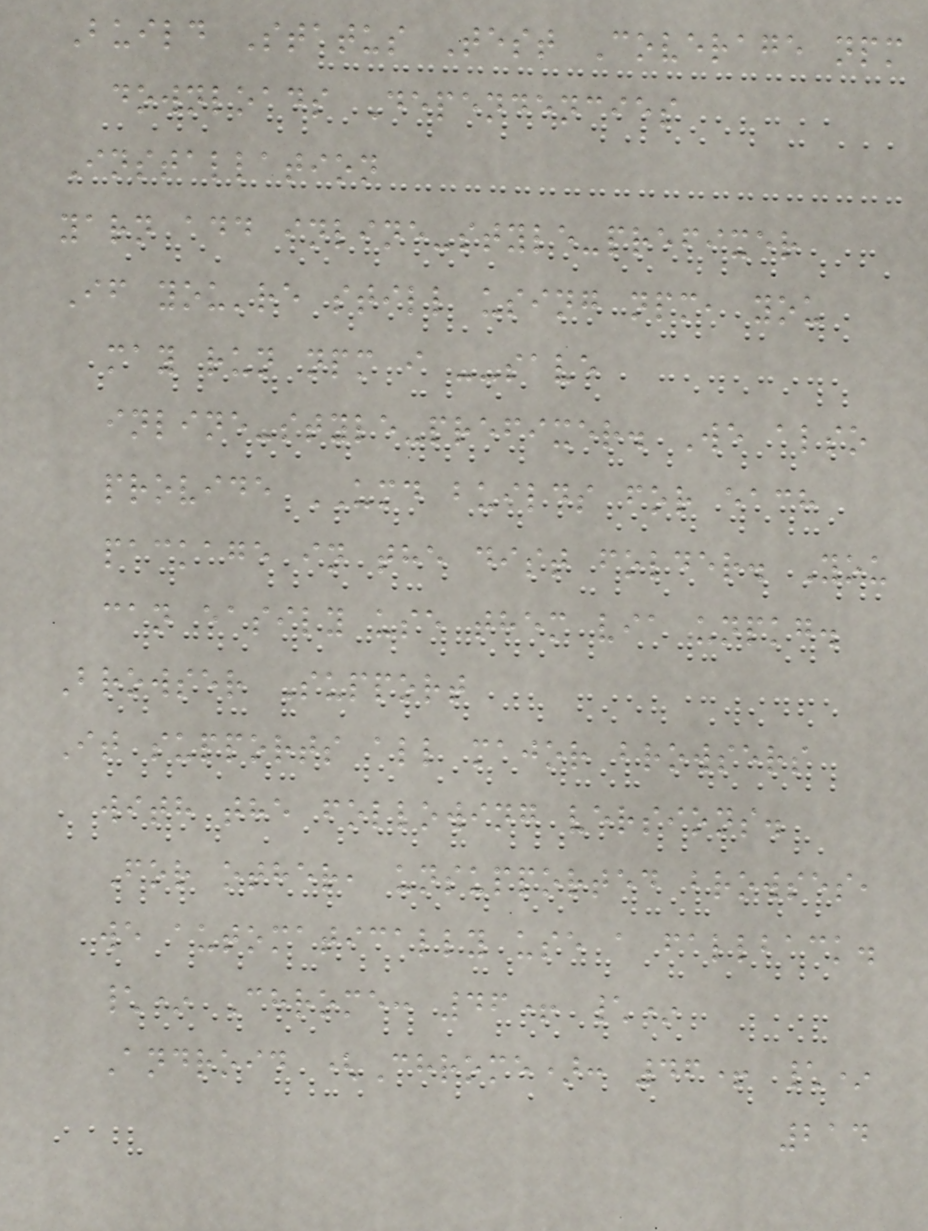Build Status Test Coverage npm
downloads Dependencies
Installation
yarn add inline-style-prefixer
If you're still using npm, you
may run npm i --save
inline-style-prefixer. We also
provide UMD builds for each
package in the dist folder. You
can easily use them via unpkg.
Browser Support
It supports all major browsers
with the following versions.
For other, unsupported browses,
we automatically use a fallback.
\* Chrome: 46+ \*
Android (Chrome): 46+ \*
214
